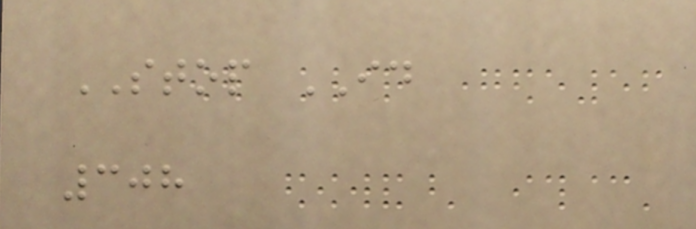STOP ID
308
